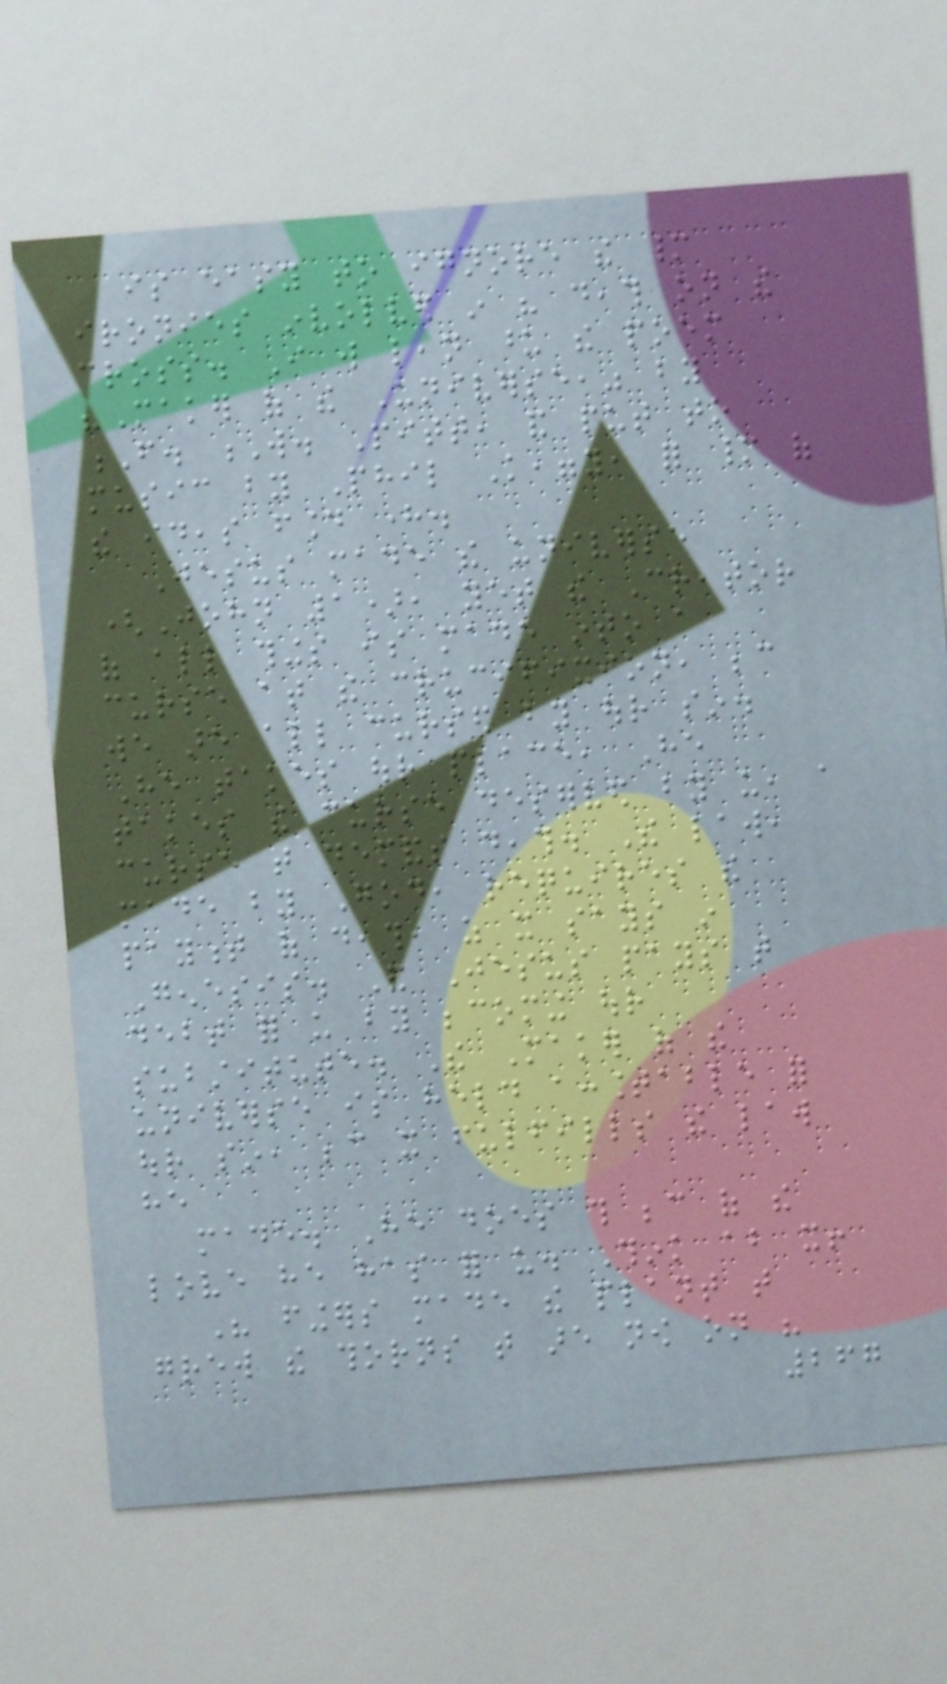is easy to ignore the many
ironies involved in his death on the
cross. I will lean upon the poem
"Maker of the Universe," by
F. W. Pitt, and put to
music by Phil Keaggy, for many of
the ideas found here.
Jesus made the universe
(John 1), yet the Creator
of all things is made into a
curse at the crucifixion, because
we are all cursed by our sin.
He takes our place, He
takes the curse deserved by us, a
curse that demands death. The law,
made by God, requires the
payment of death, as it says in
Genesis. And Jesus pays that
debt for us by becoming our
substitute. The Maker of the
universe is held accountable for
our sin, because it fulfills the law
he
made. He does this because of the
love he has for us. Think about it!
His fingers made the plant that
grew the thorns that are now on his
267
